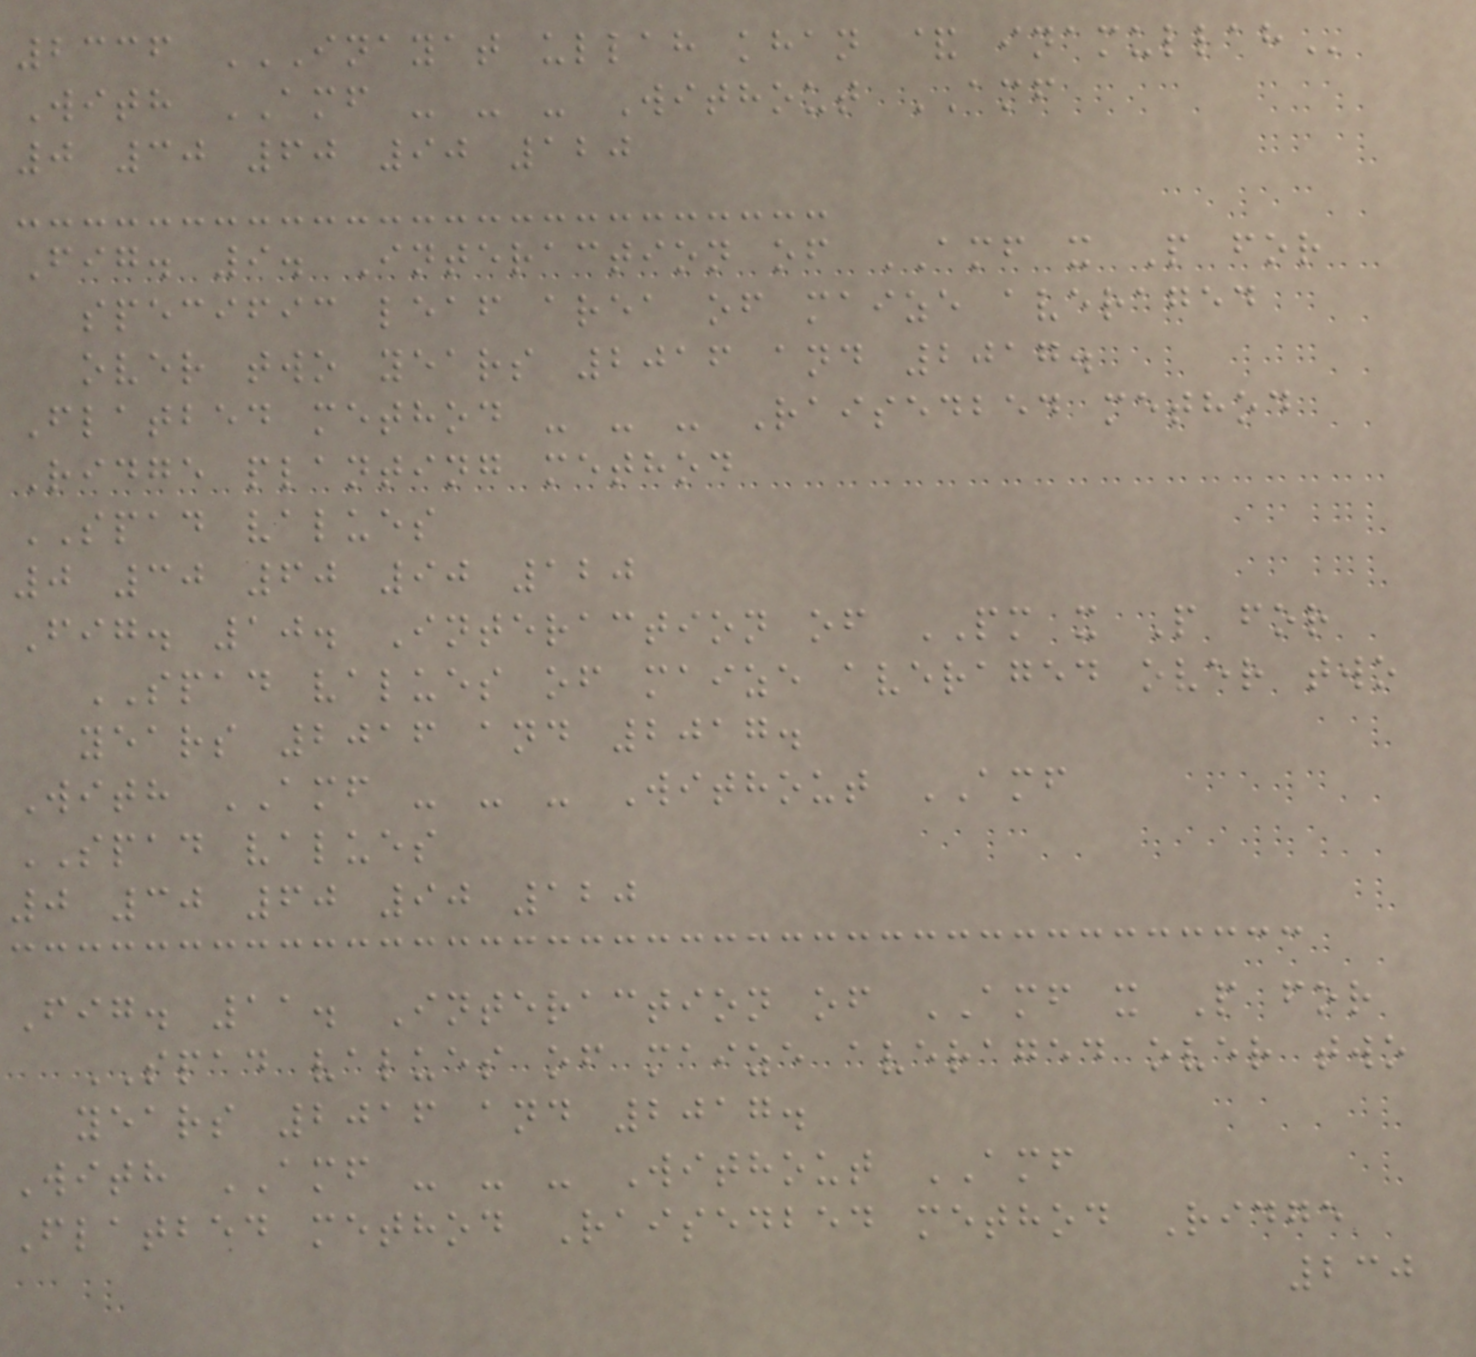2336 INAYAT ULLAH KHAN & INAMULLAH
With AMF - - - Without AMF
0 30 60 90 120
Fig. 9. Interaction of AMF x P for
specific leaf area of maize averaged
over two years 2016 and 2017.
Flatbed method - - - Raisedbed method
Ridge planting method
SPAD values
0 30 60 90 120
Fig. 10. Interaction of PM x P for
SPAD values of maize averaged over two
years 2016 and 2017.
With AMF - - - Without AMF
SPAD values
0 30 60 90 120
Fig. 11. Interaction of AMF x P for
SPAD values of maize averaged over two
years 2016 and 2017.
With AMF - - - Without AMF
Flatbed method Raisedbed method Ridge
230
